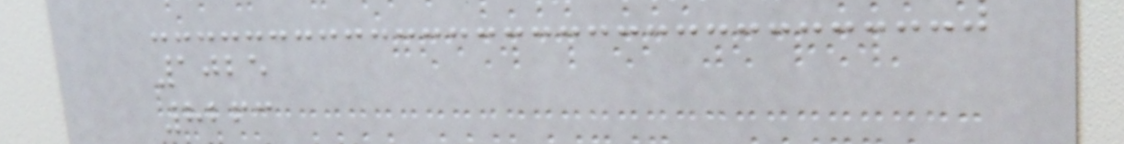1025
8263
